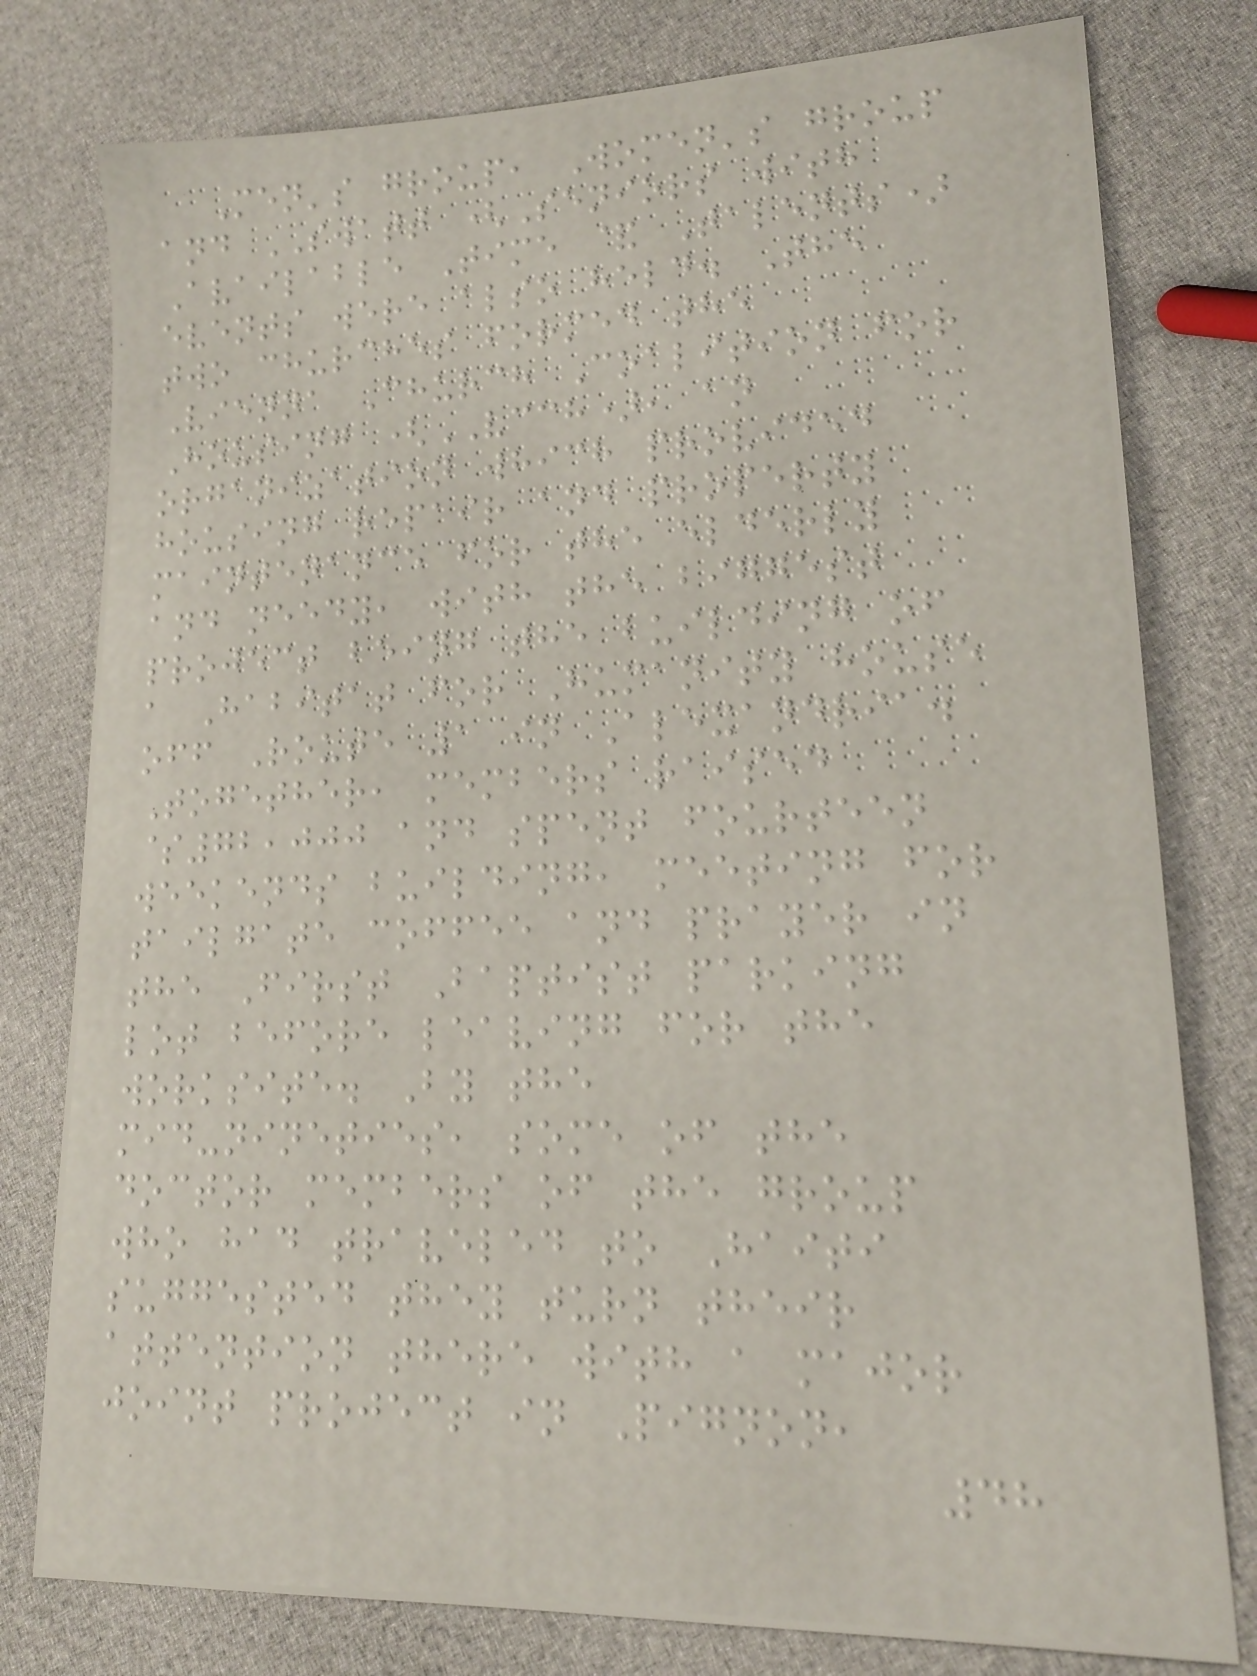Men's group, Women's group
and SWATT (Seniors with
Available Time & Talents)
events were also held. The
two churches formed the
Vienna Church Coalition for
Housing (VCCH), an
organization which provided
housing repair and property
maintenance for the elderly
and needy, with the biggest
project being the building of
a Habitat for Humanity house
off Route 1 in Alexandria.
Together, members raised
$72,000 and spent fourteen
weekends building, meeting for
tailgate coffee and prayer in
the First Baptist parking
lot before leaving for the
worksite. By the
mid-nineties, some of the
doctor members of the group
who had traveled to Haiti
suggested they turn their
attention there with a major
joint project in Pignon,
48
